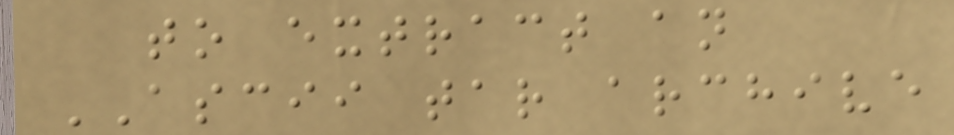to extract an
ASCII tar archive
